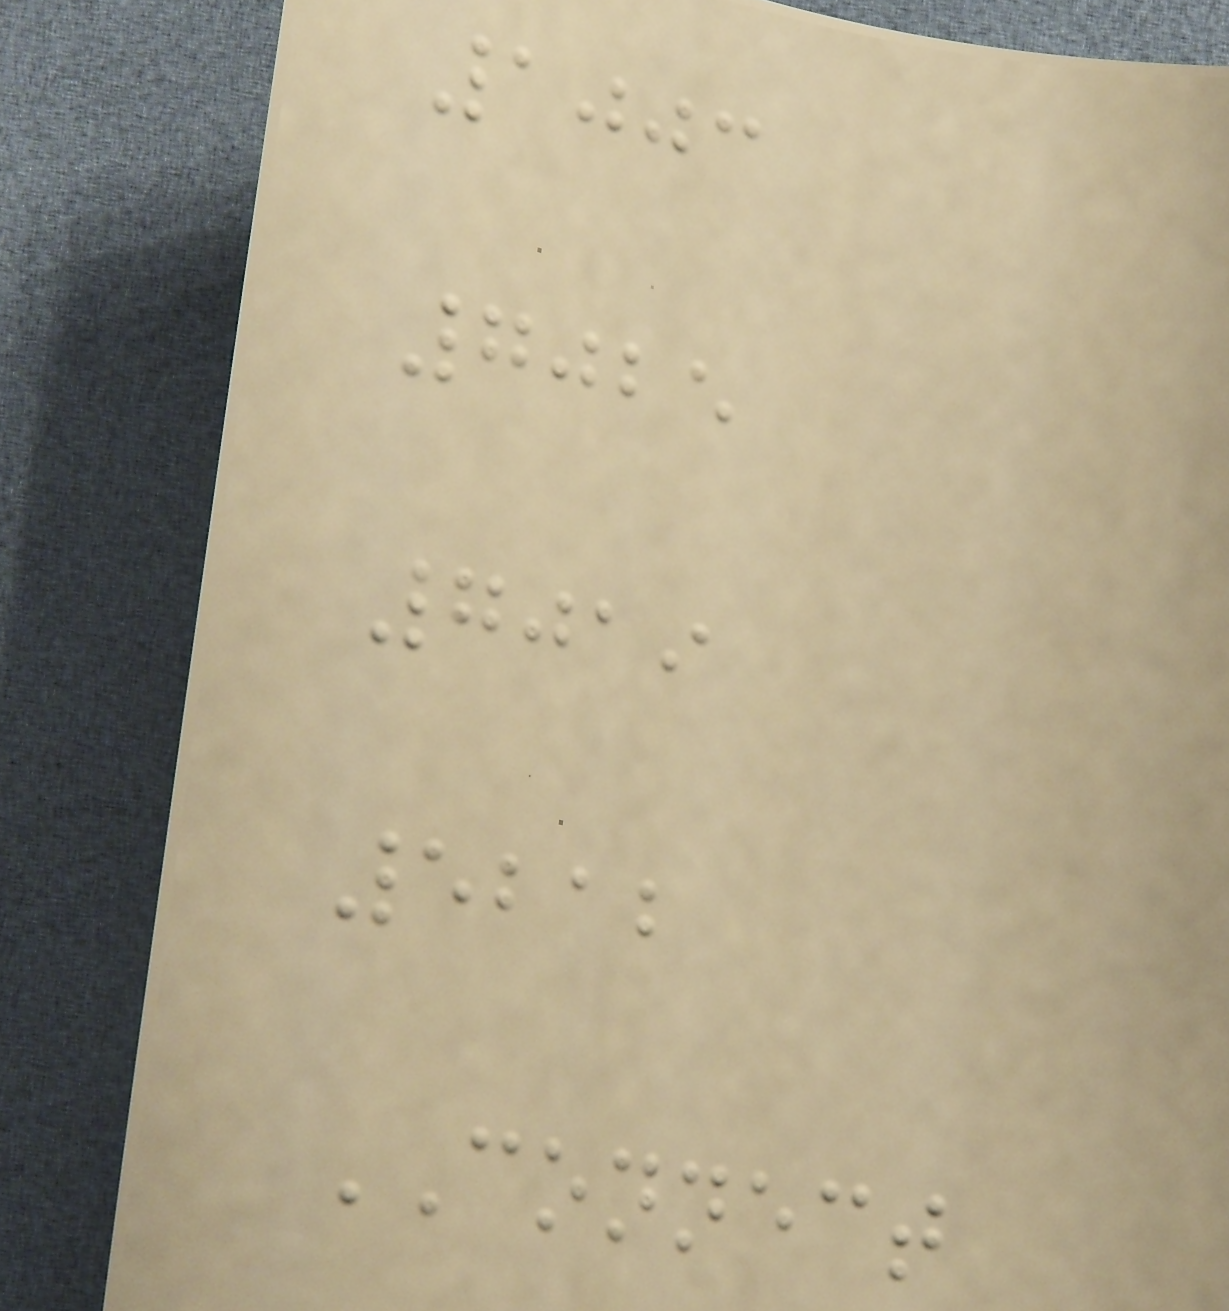1003
7025
7019
5212
CONNECT
